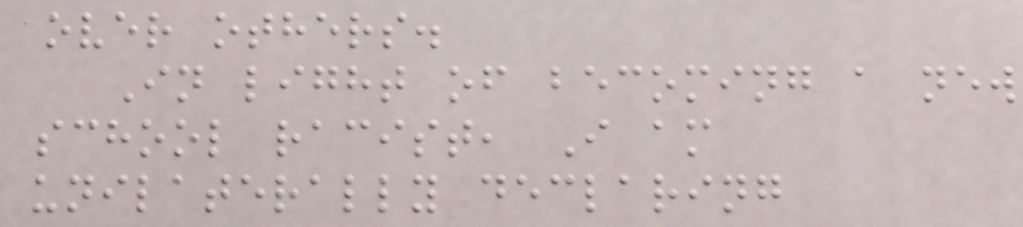over others.
In light of becoming a new
school racist, I am
unilaterally declaring
